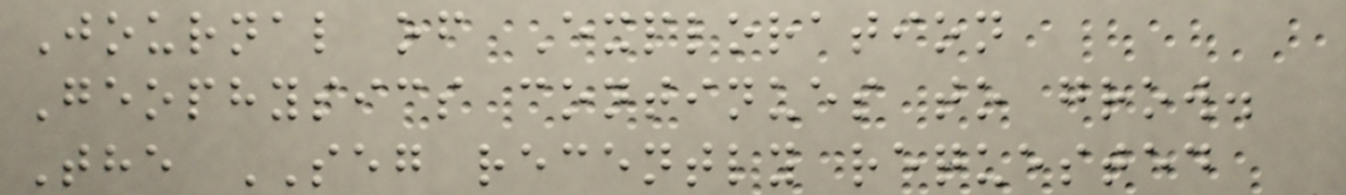Journal of Exploration
Geophysics continues to grow.
The SEG recently requested
